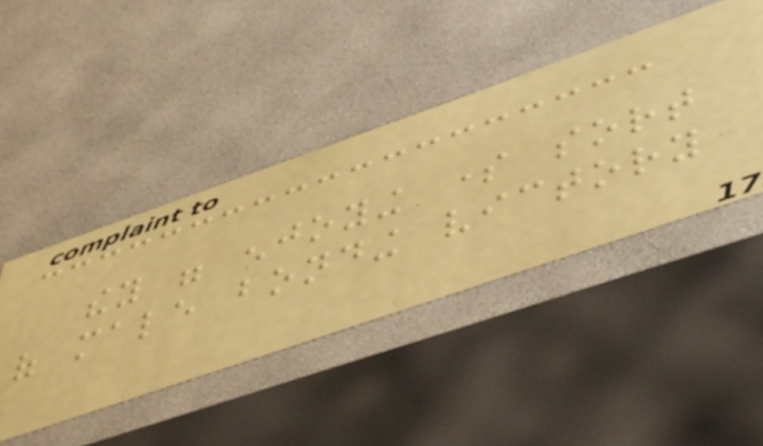they were enjoying some sort
of male bonding victory
